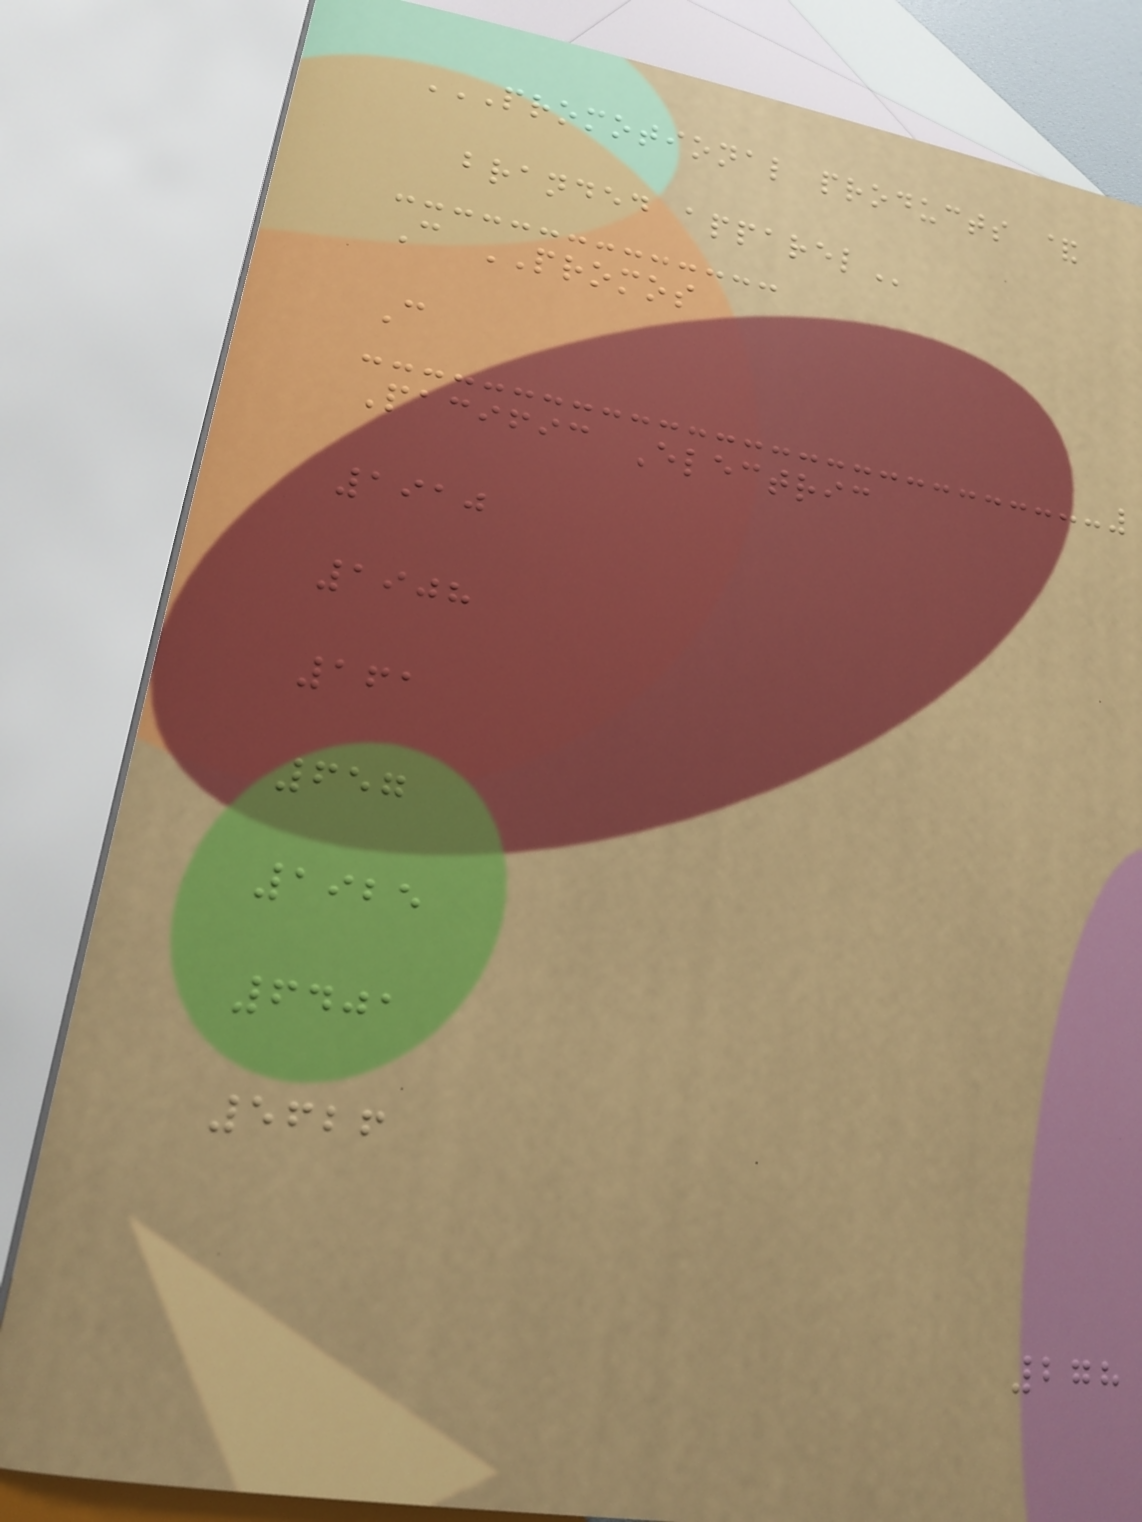PROMOTIONAL PRODUCTS &
BRANDED APPAREL
C PROMOS
C
Pacific Electric
1910
1908
161
657
1925
6401
5626
278
